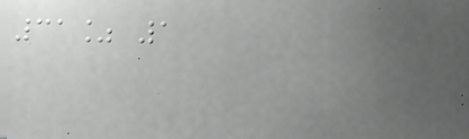31% 1
